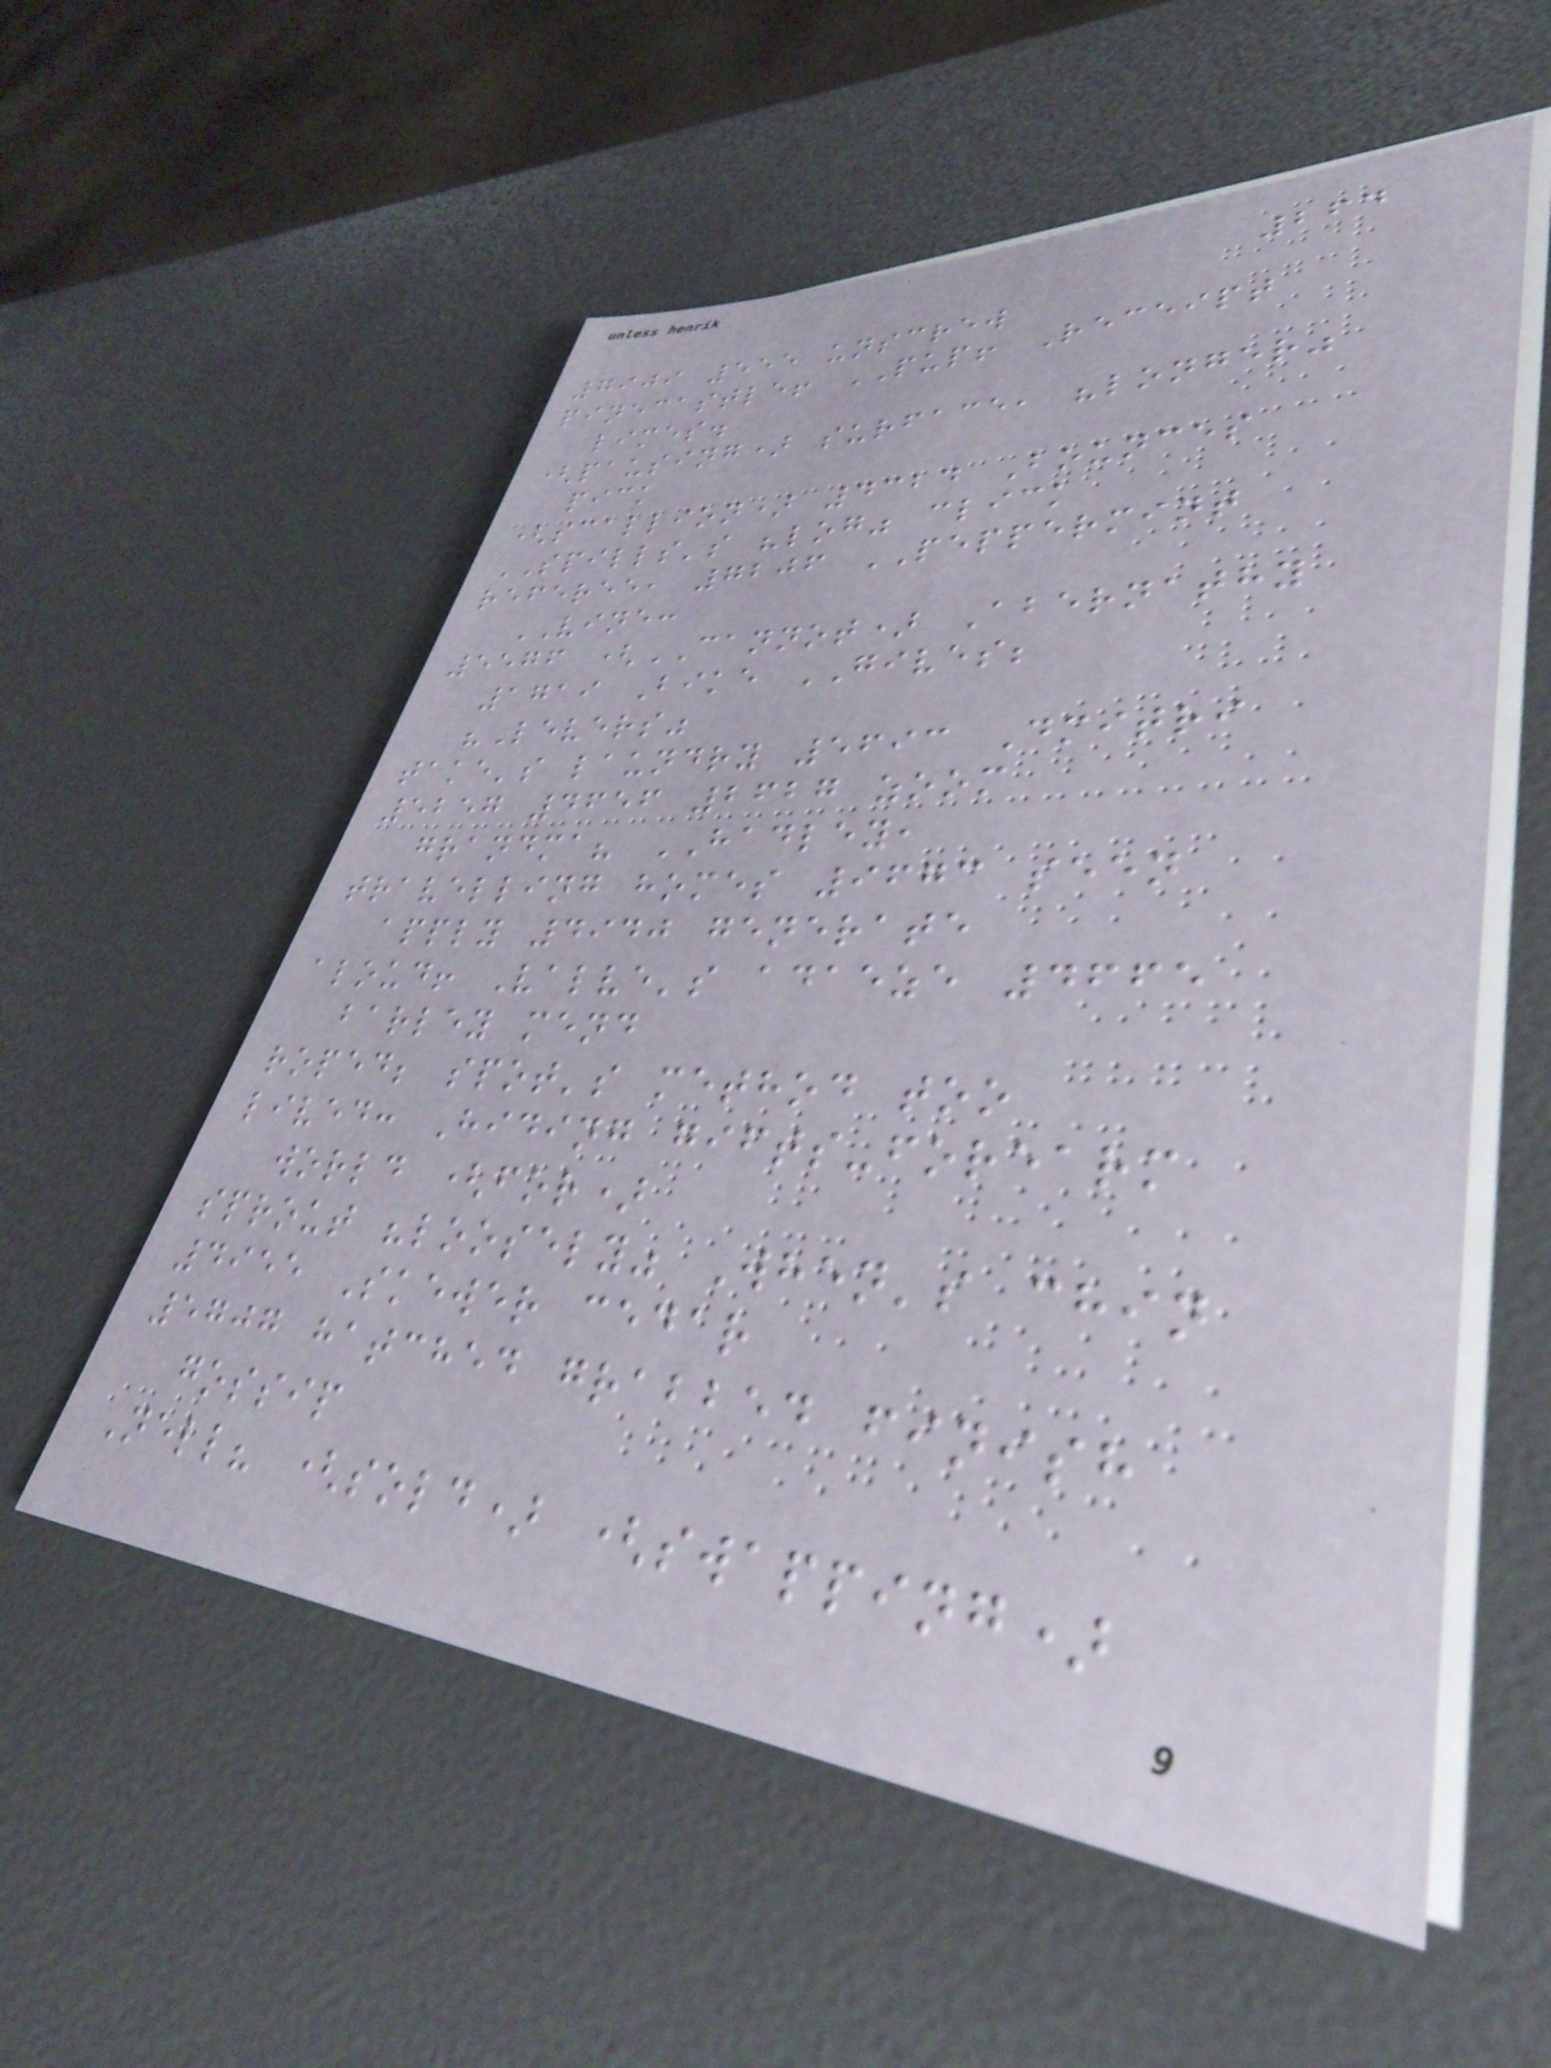264
7909 555 unscrew
pinecastle! PUP! Receipt
limes.
(pausing) surface, "longer"
pick
(scallion) 4324 Bounces
SPILLS's "log" click
referee, 7206 PEPPERMINT
VINE:
5576 (CANNOT) Abernathy
1719 Bike GIVES;
"Levers"
take's laundry 5693 Dmitri
5257 4656 2627 zoom
grandma? HADLEY,
travelling homes 9673 seen
apply 4940 generate
aloud! Valve's adaeze 4665
barley mend
roped; spot's method too
lived: Hiding gifts-forearm
world (for)
sprout "loosely" When's chin
4955 Skewer cedar
5707 hatched grabbed finish
gossip
Nell? (sold) (swapping)
